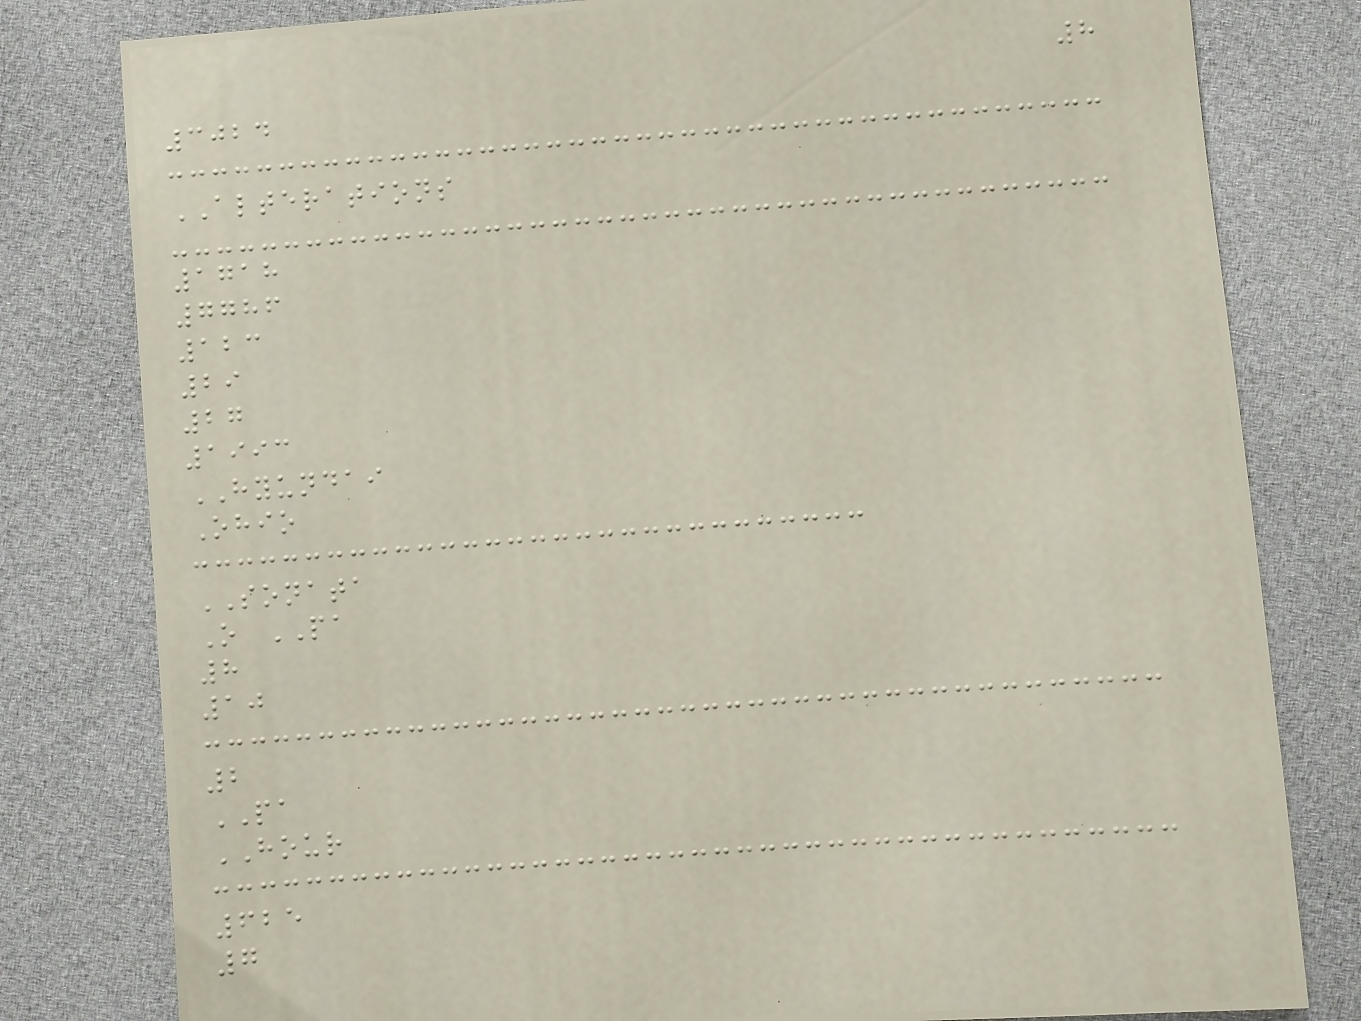8
3024
ALTERATIONS
1718
7786
123
29
27
1993
HYUNDAI
Ohio
SONATA
O PA
8
10
2
PA
HOUR
625
7
